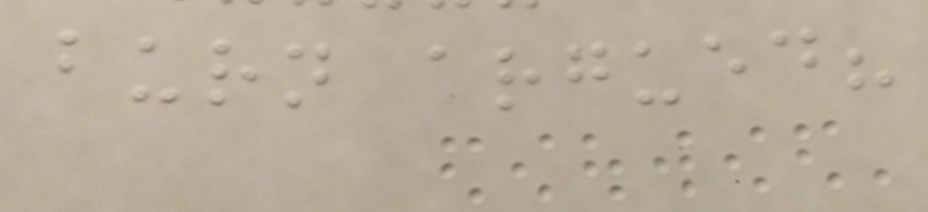burn argued?
